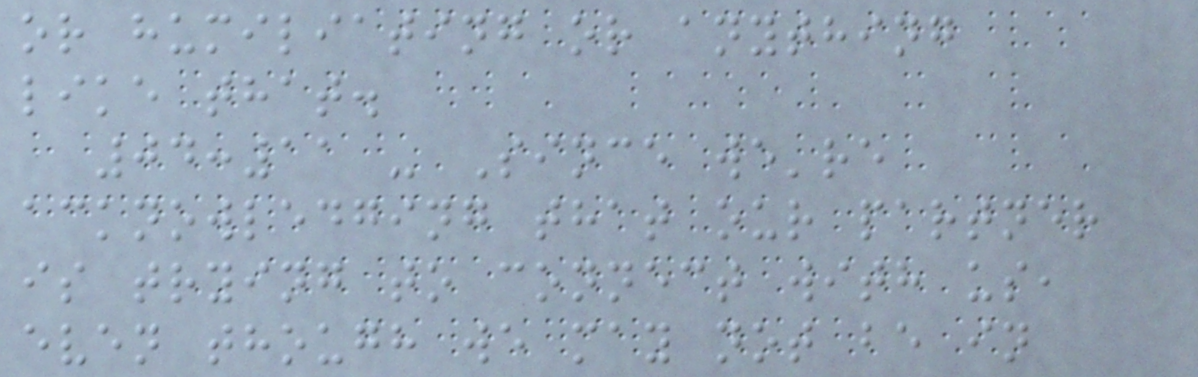or humiliating or anything
like that.
04:11 - Since we're
acknowledging that our partner
is trying to connect with us,
even though we may not be in
